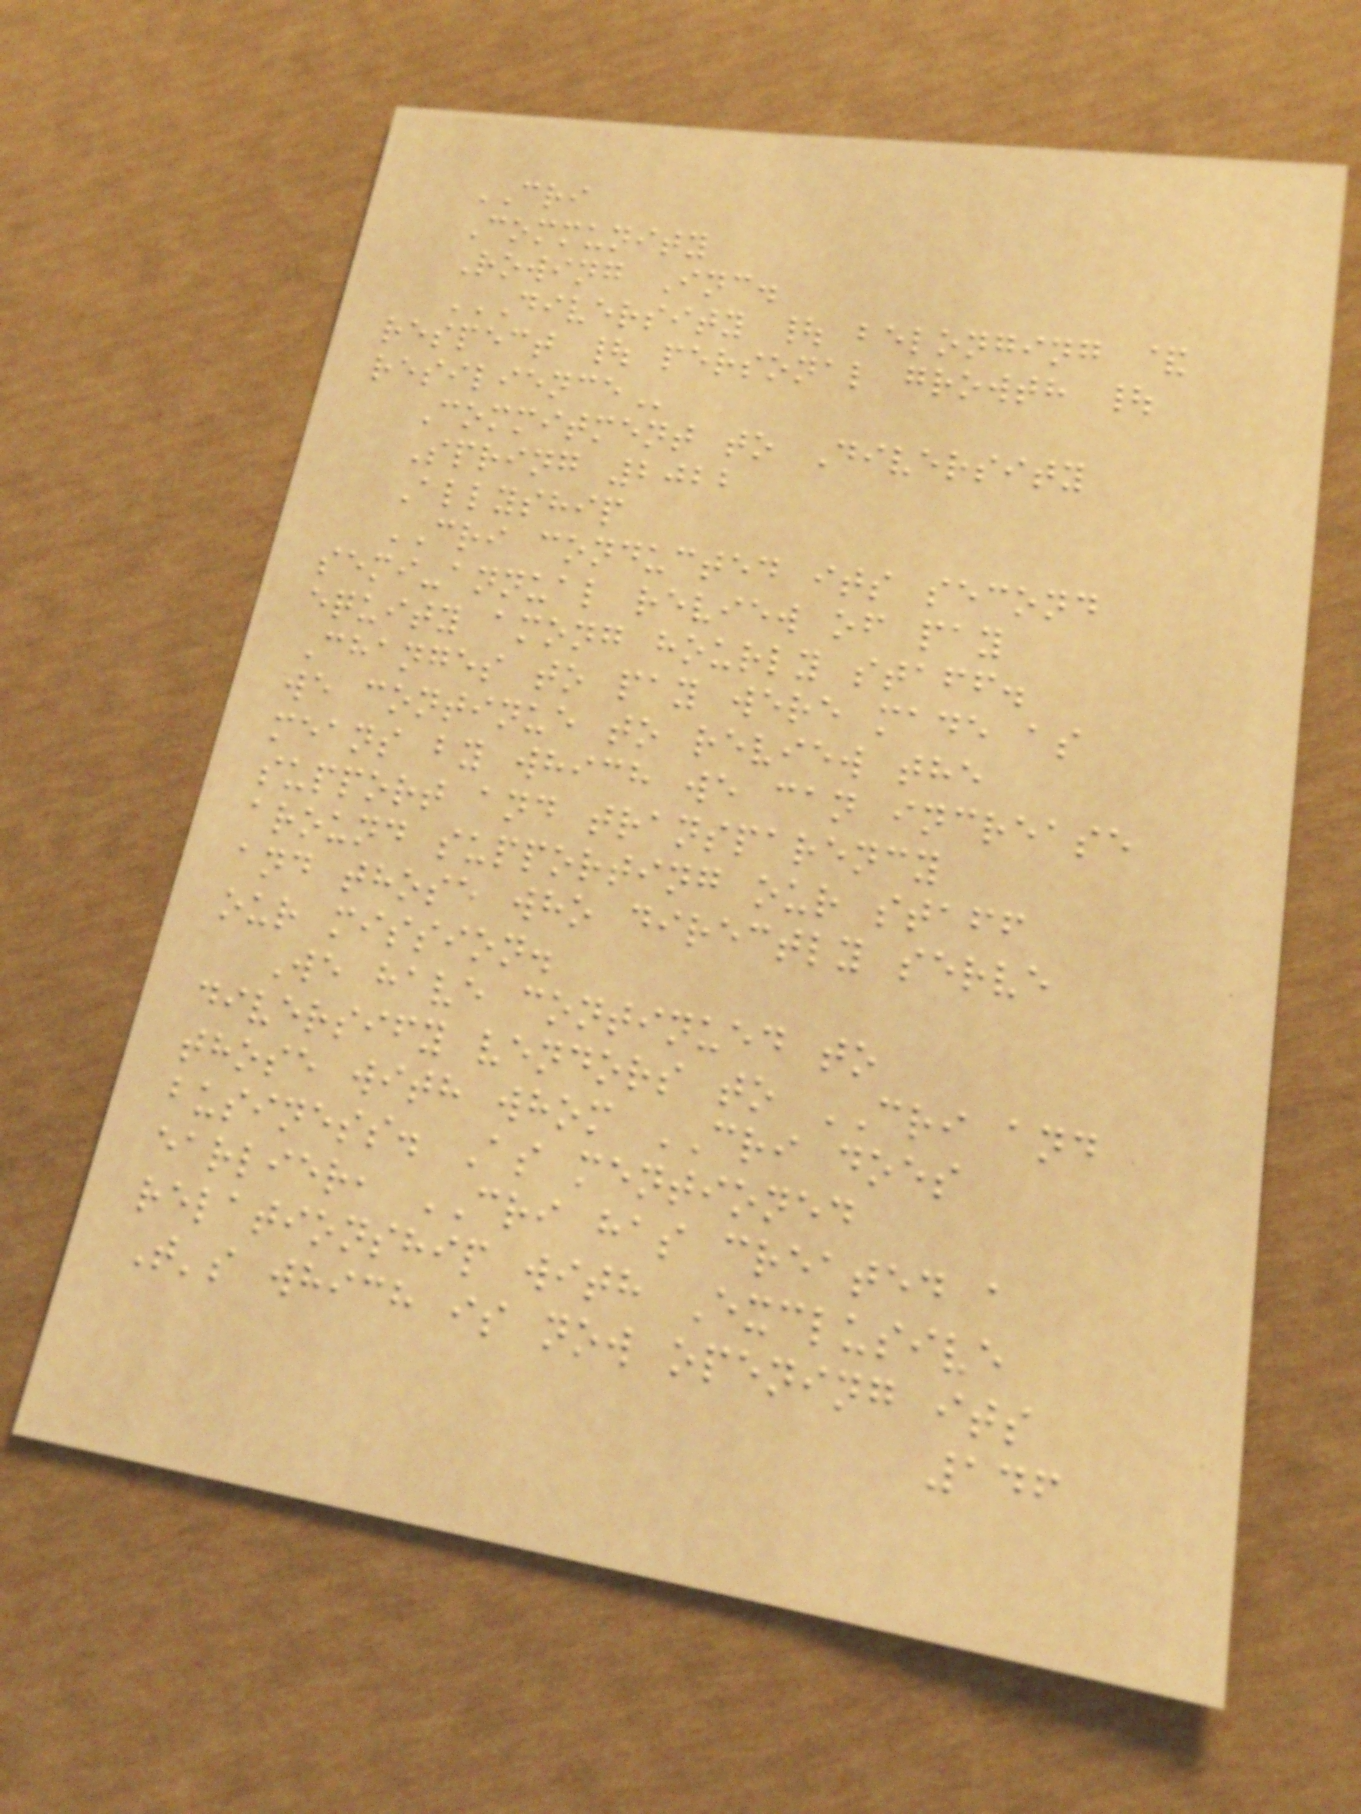CRI
Community
Rowing Inc.
DIVERSITY | BELONGING &
RESPECT | PERSONAL GROWTH |
RESILIENCE
Commitment to Diversity
Spring 2022
Allyship
CRI conducted its second
semi-annual review of pay
equity among hourly staff.
Changes to pay were made as
we continue to review the
means by which we can increase
support and transparency
around supporting our staff
and those who directly serve
our mission.
We have continued to
diversify vendors to CRI and
those with whom CRI does
business. As mentioned
earlier, CRI has created a
relationship with Exclusive
T's which is now opening its
146
